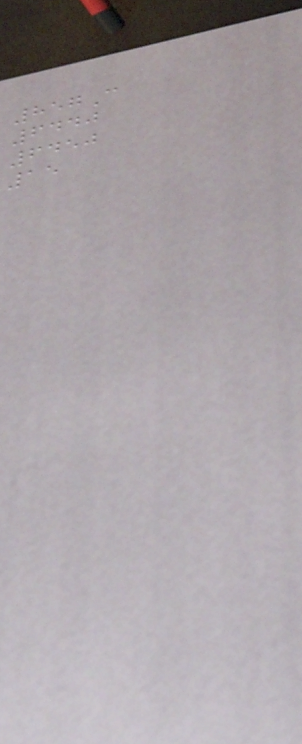857C
6440
6450
15
